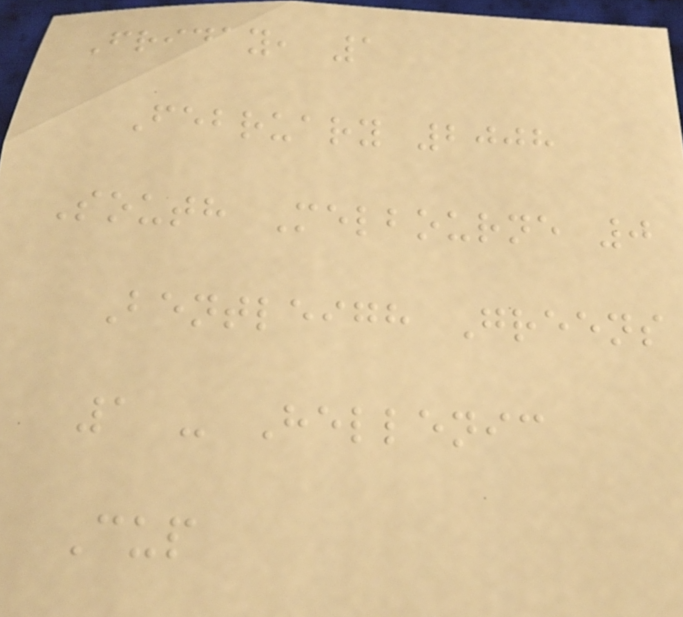Friday, 1
February 2008
South Melbourne 0
Bentleigh Greens
1 - Hellenic
Cup
